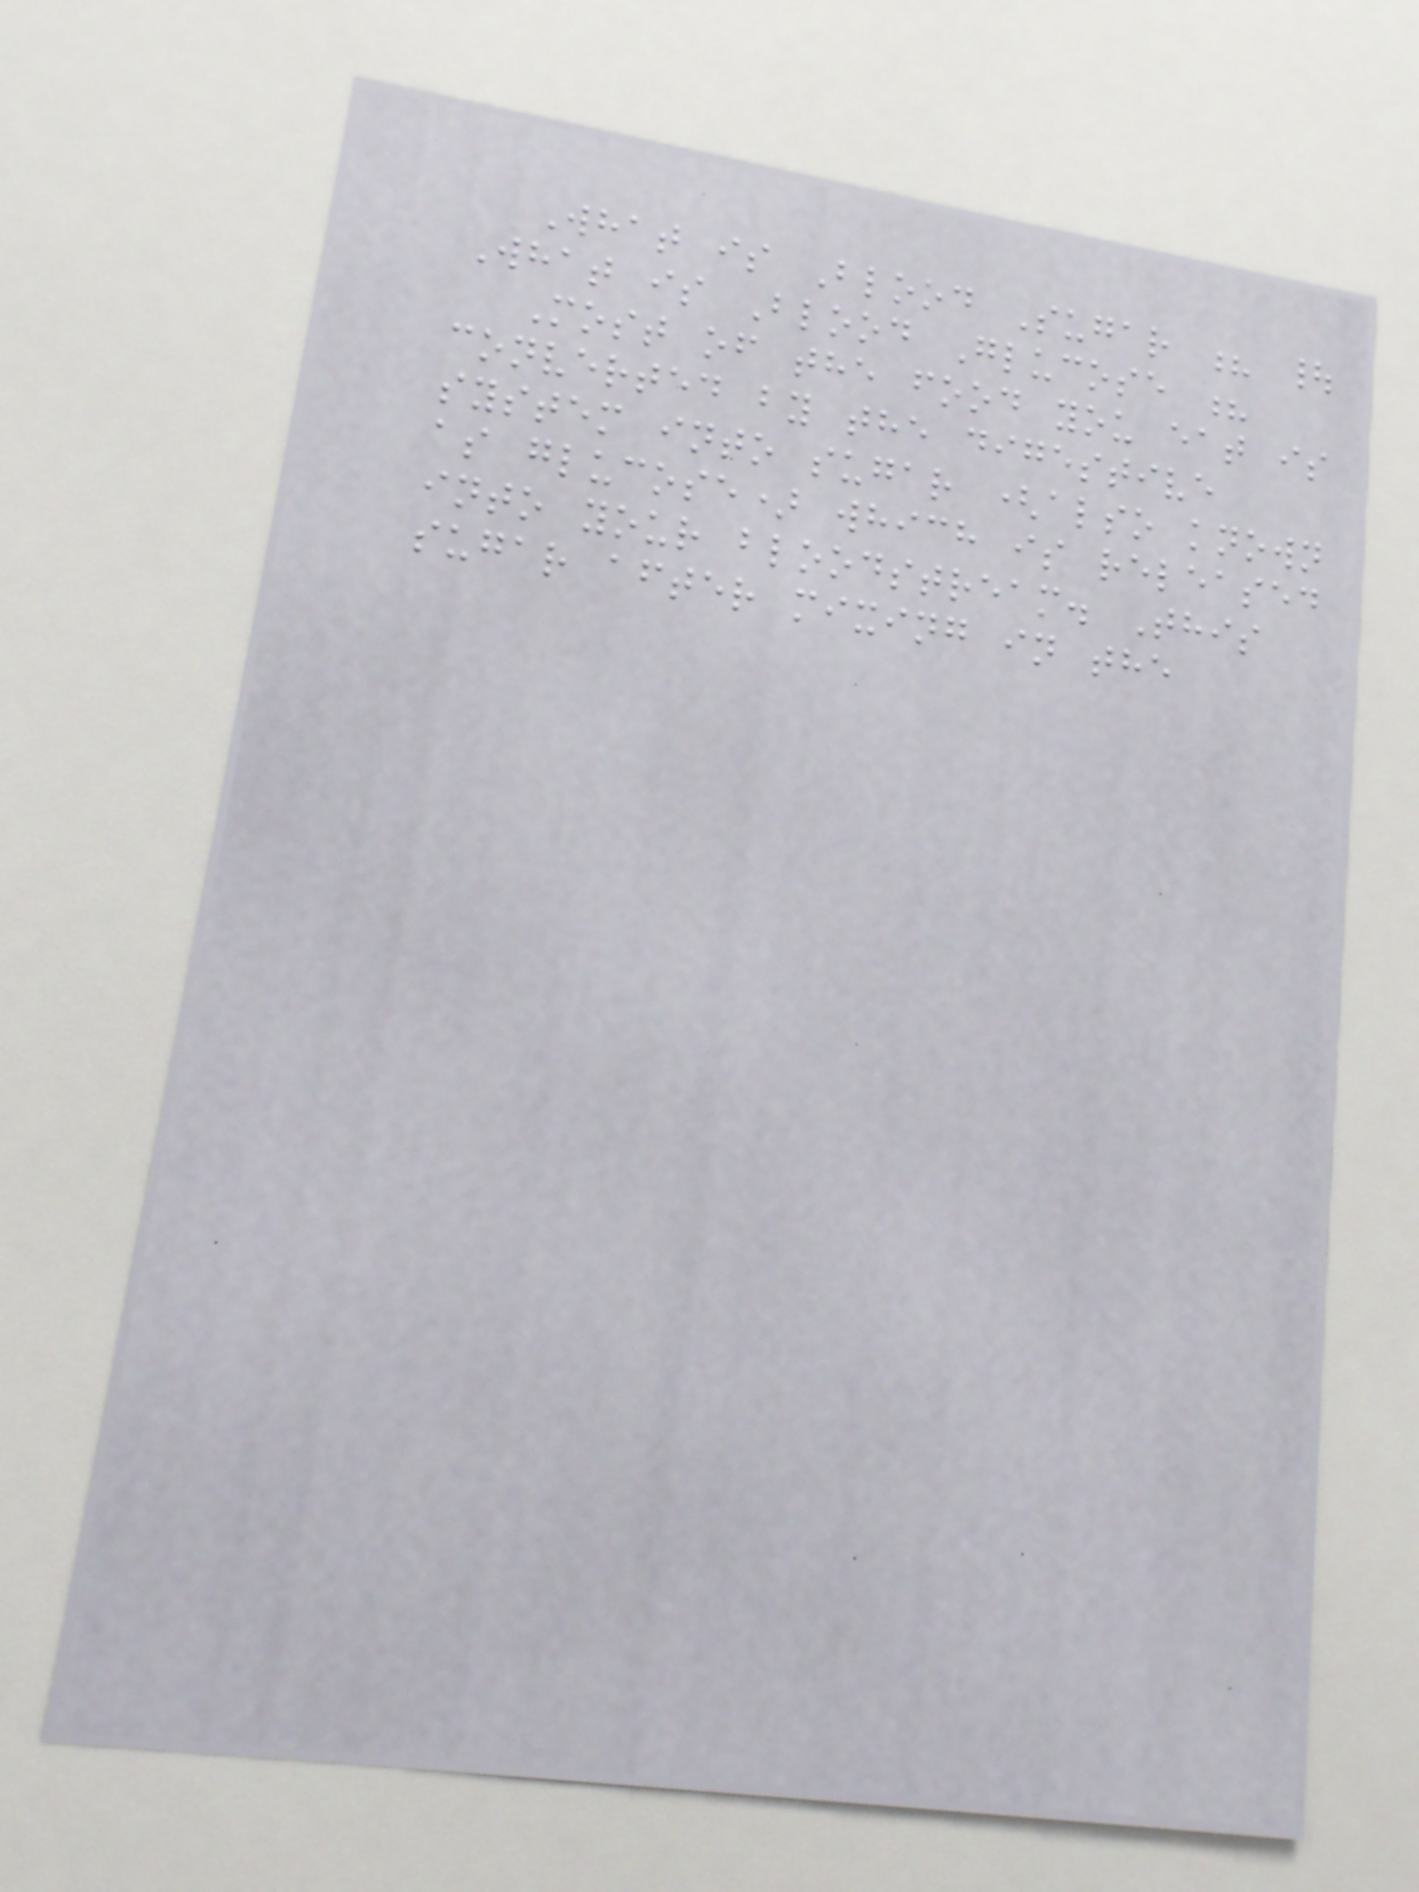What is Blood Sugar ? |
What is Blood Glucose ?
Most of the food you eat is
converted by the digestive
system into sugar (also known
as glucose) which is released
into your bloodstream. This
sugar after mixing in the
